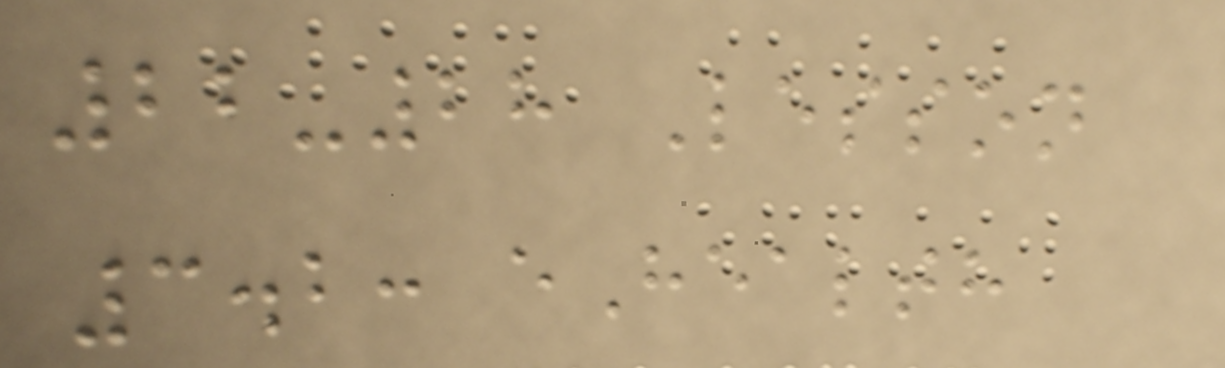22-28 Lesson
3.2: eHealth
